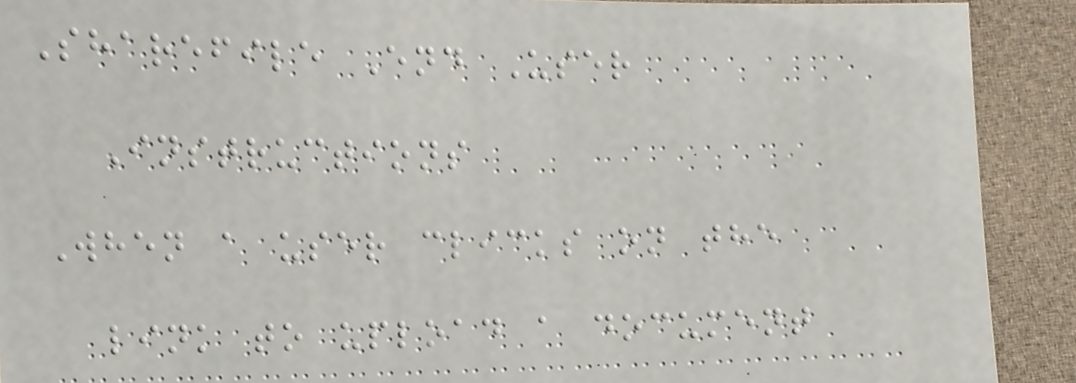Sharefile End User
Instructions
When a user clicks on the
link to upload a document
